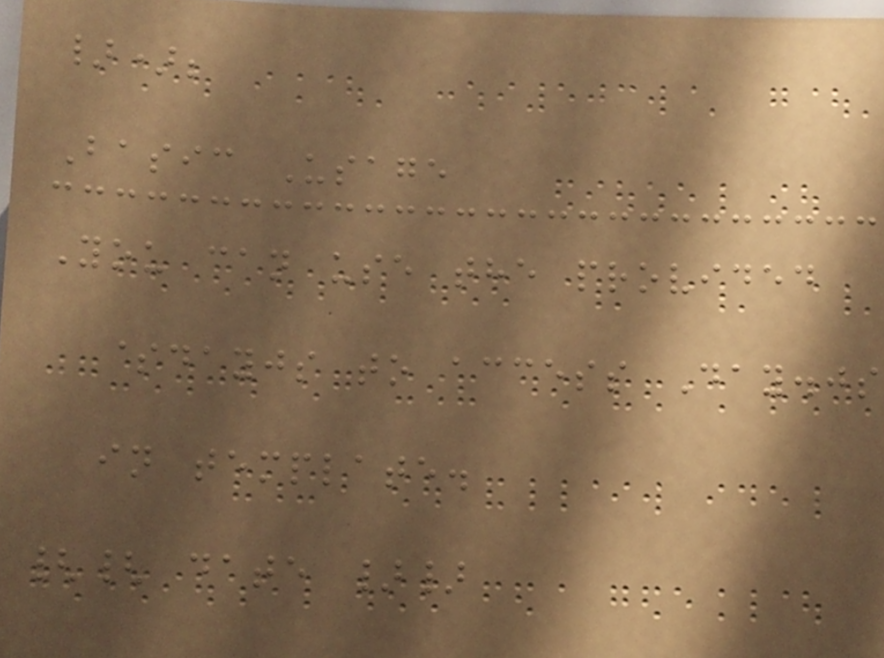});
Basic Usage
You can use the provided
$dayjs to access Day.js
in template.
{{ date }}
